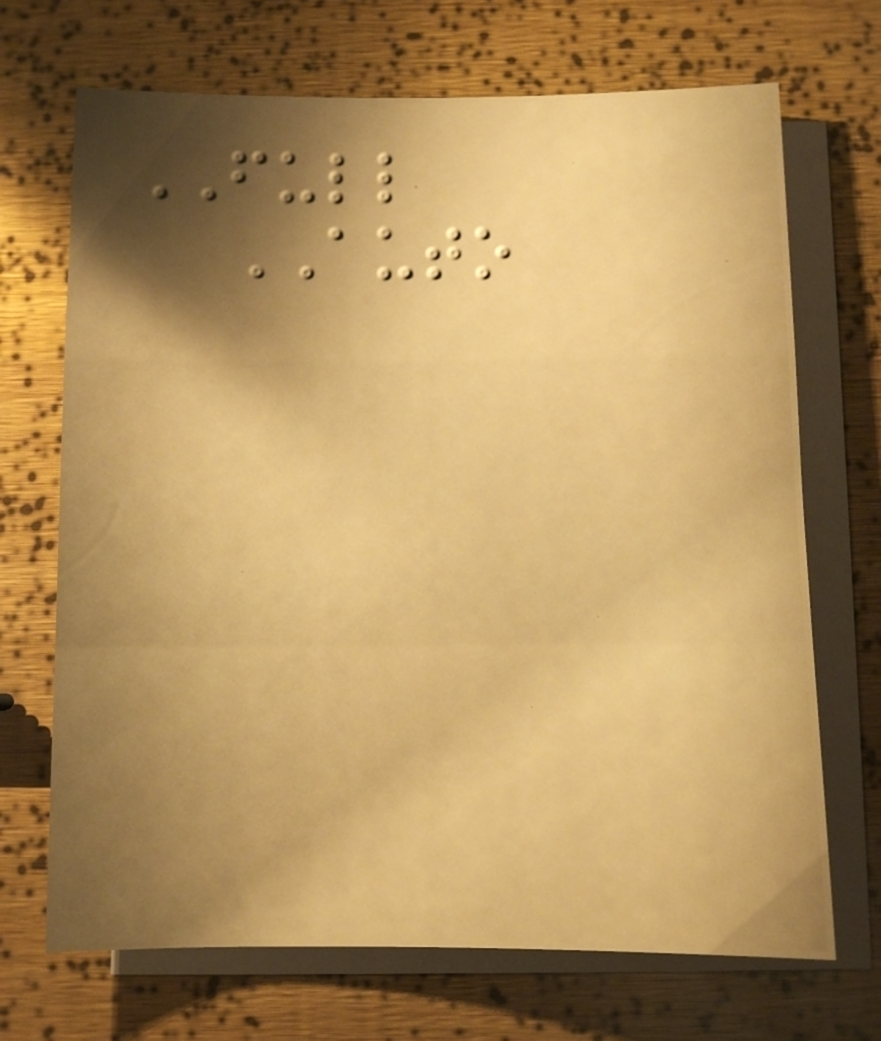FULL
AUTO
